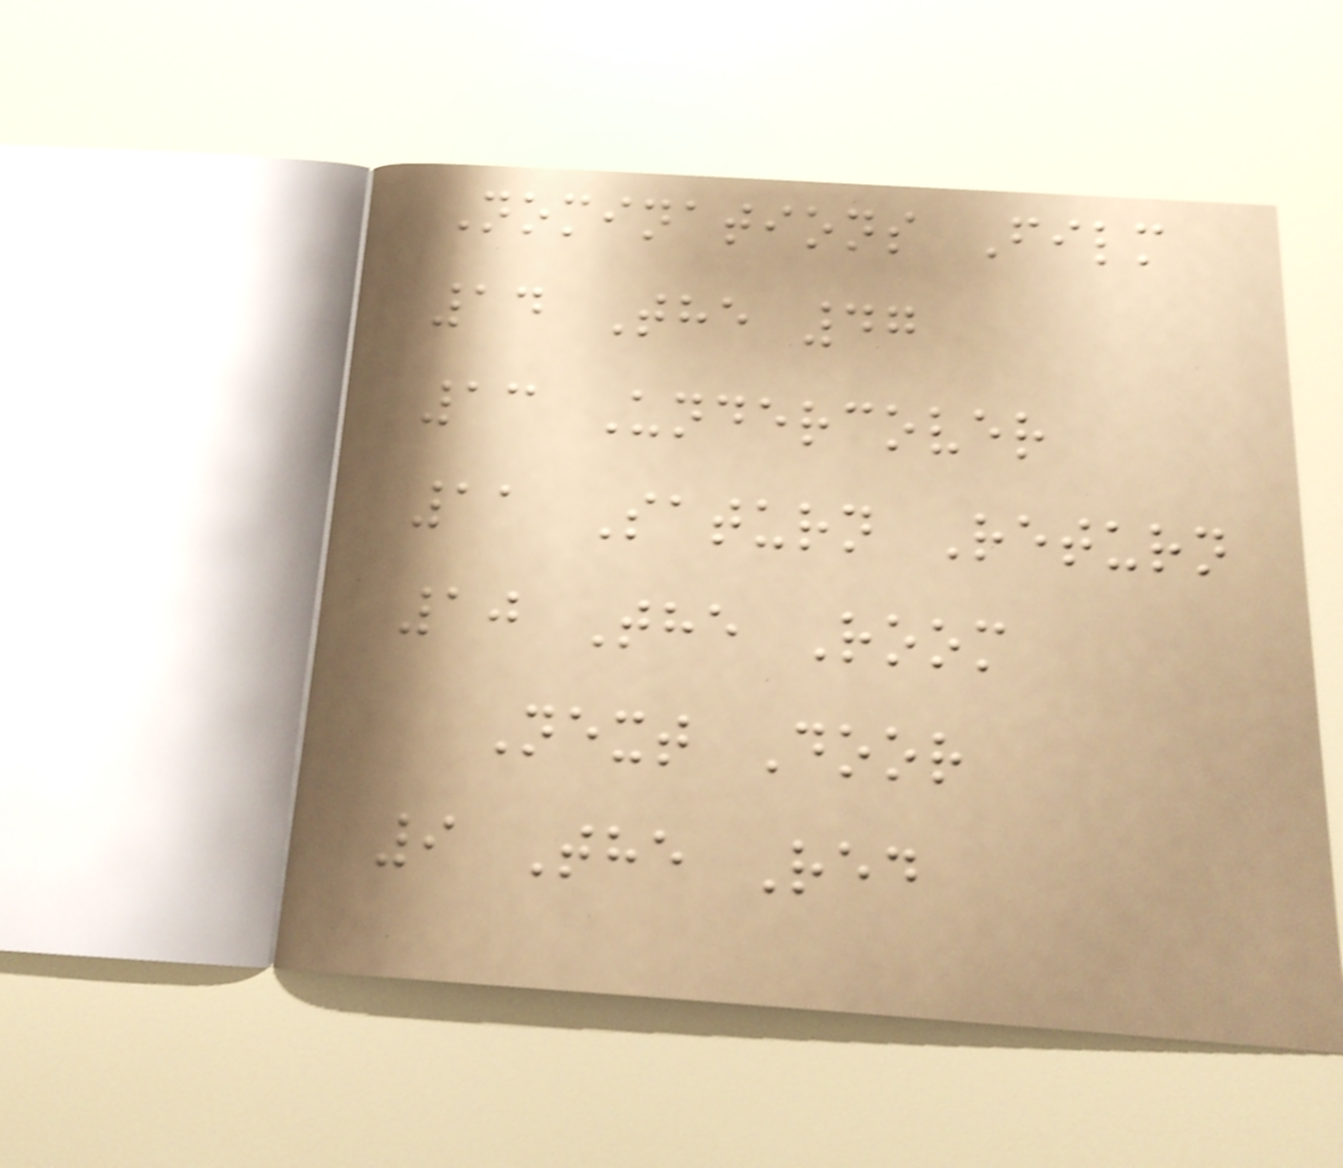Nominations Film
14 The 47
13 Undercover
11 Saturn Return
10 The Room
Next Door
9 The Red
